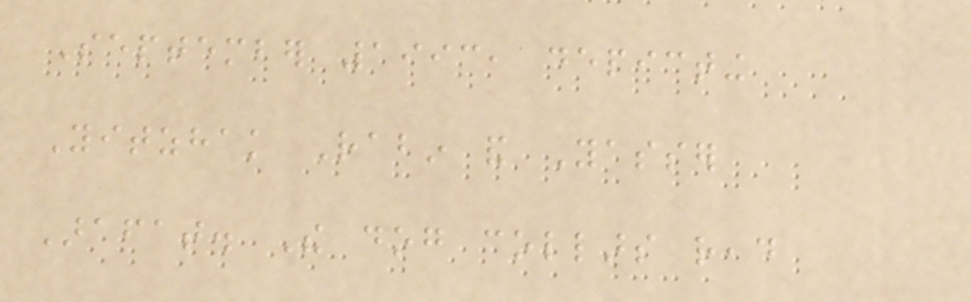September 1993, depicting
Yitzhak Rabin and Yasser
Arafat. The dog collars read
